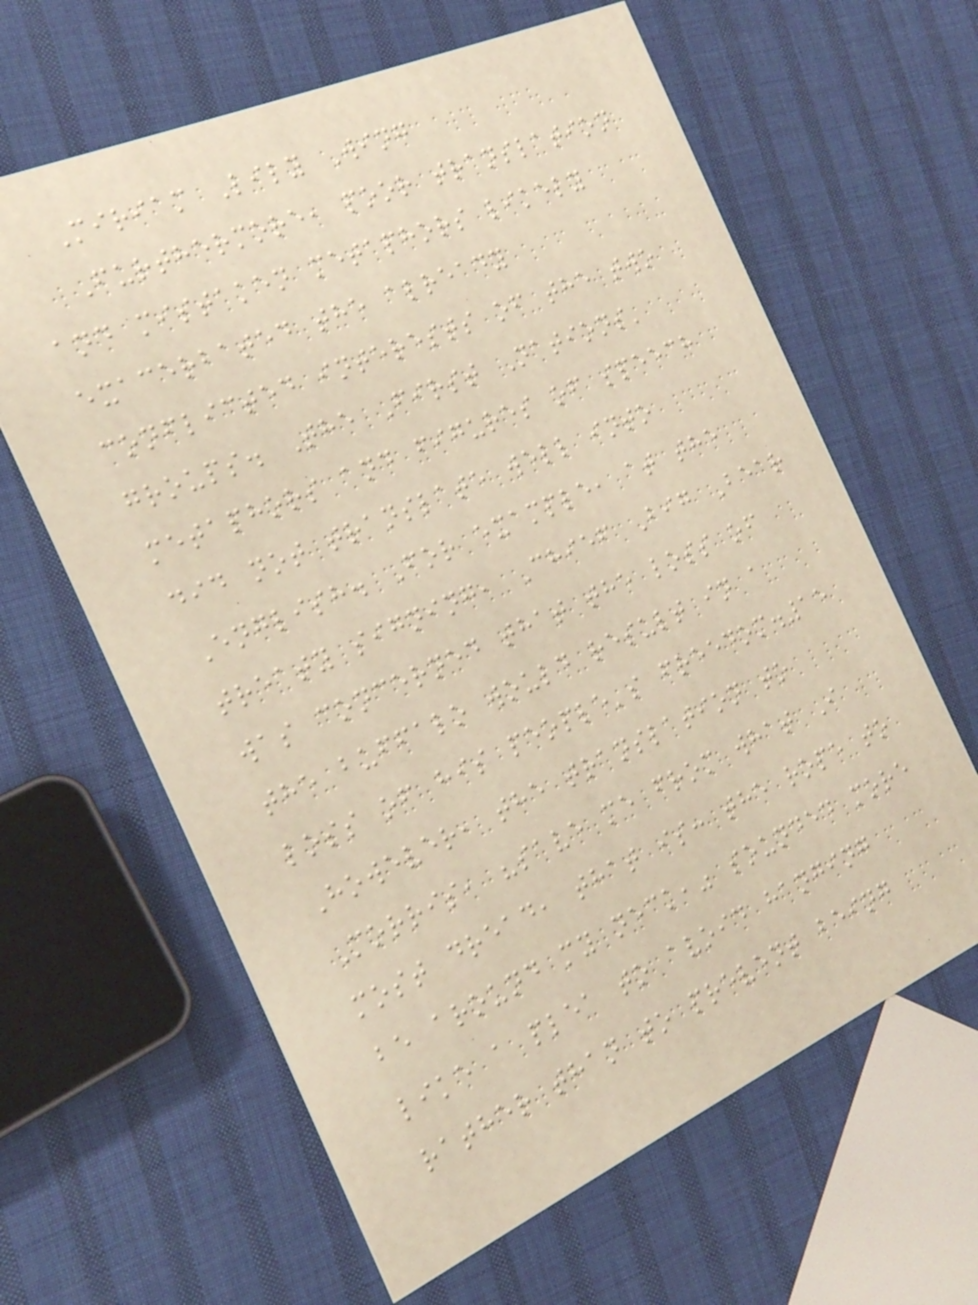Miriam Lily Wing
Furthermore, poor translation
and mistaken metaphors likely
exacerbated the already
conflicted interests of the two
groups. The First Nations'
metaphors and figures of speech
did not translate well into
English. For example, at the
treaty signing, Chief Big Bear
was concerned that the loss of
the buffalo would result in a
loss of his people's freedom.15
However, the translation to
Morris, "save me from what I
most dread, that is: the rope to
be around my neck," sounded more
like a plea to avoid hanging
rather than to prevent being
